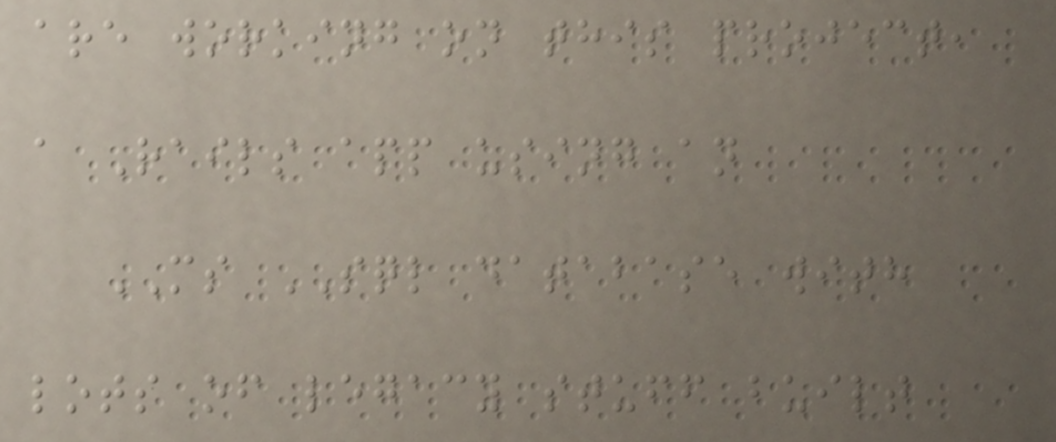are working on this project,
a Rails app using an
MS SQL database with
lots of legacy stuff built
